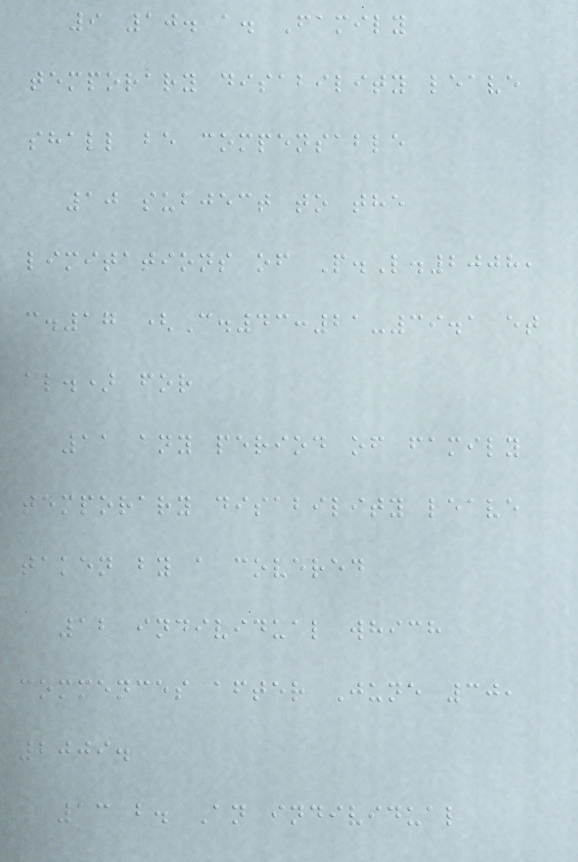9 10. a. Family
temporary disability leave
shall be compensable
10 subject to the
limitations of P.L.2008,
c.17 (C.43:21-39.1 et
al.) for
11 any period of family
temporary disability leave
taken by a covered
12 individual which
commences after June 30,
2009.
13 b. An individual
